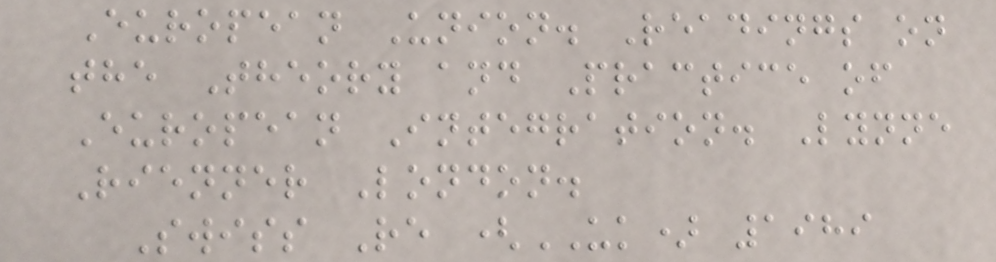European Union. Readings on
the Theory and Practice of
European Integration. Lynne
Rienner London.
Swiss Re (UK) 1989
